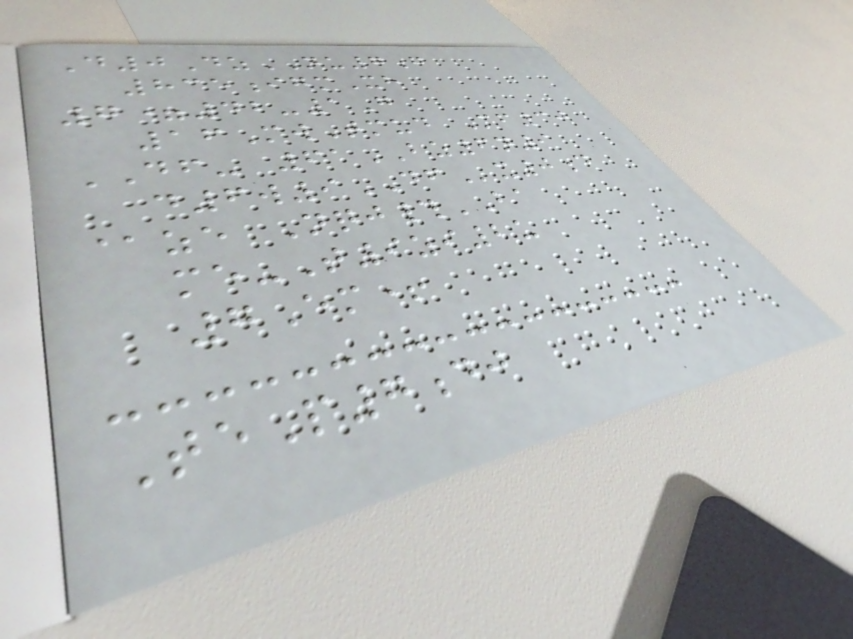D0DzNU7g
835igmXh
7=42-1G
16MwTmud Mf30
DF- 61BZ6n9
d6w9DFx0d
@ze Nqj#BA
me-T9zi2u
7Em+
TeP7dj
